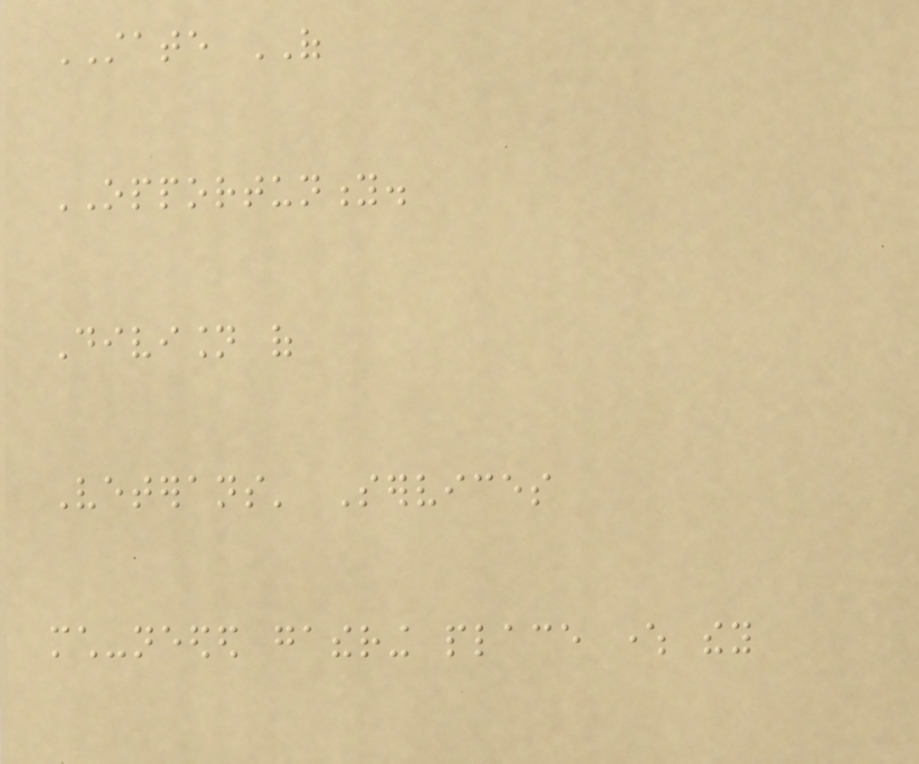STATE OF
OPPORTUNITY.
Division of
Veterans' Services
much-needed gathering place where they
